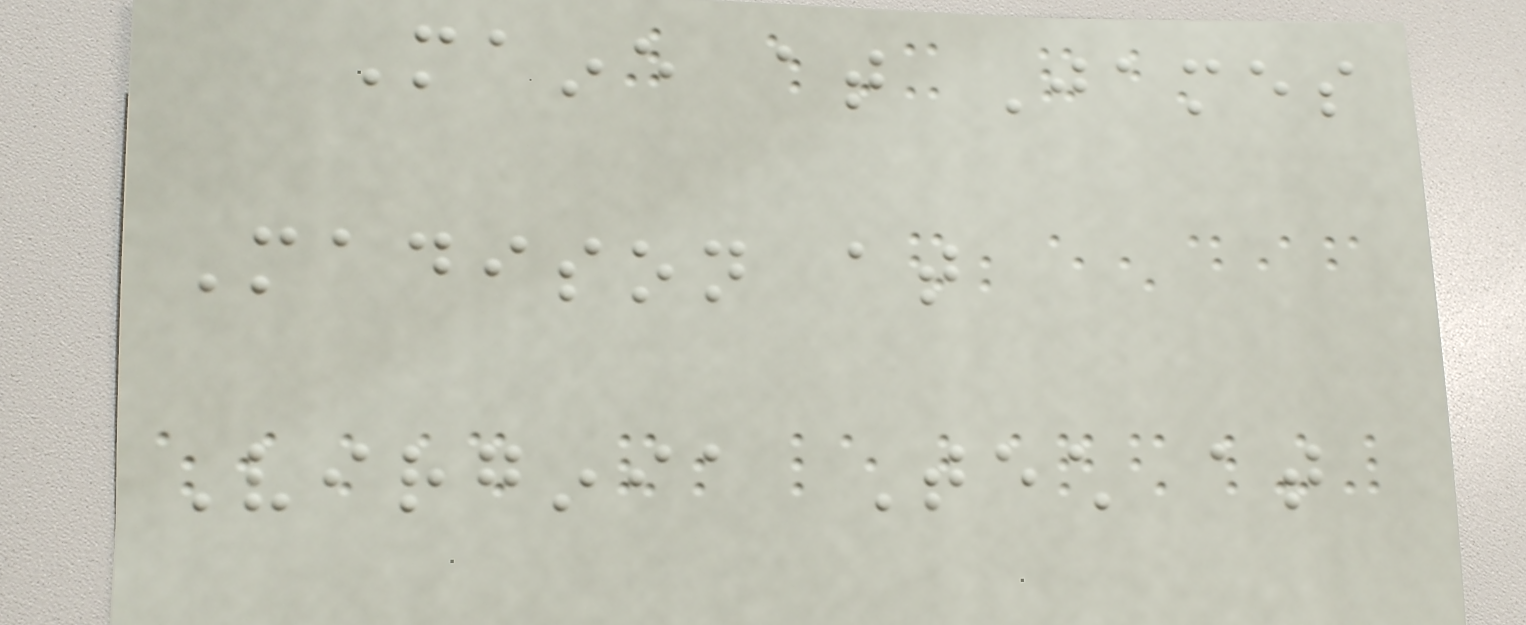Maine at James
Madison at
Virginia Tech at
